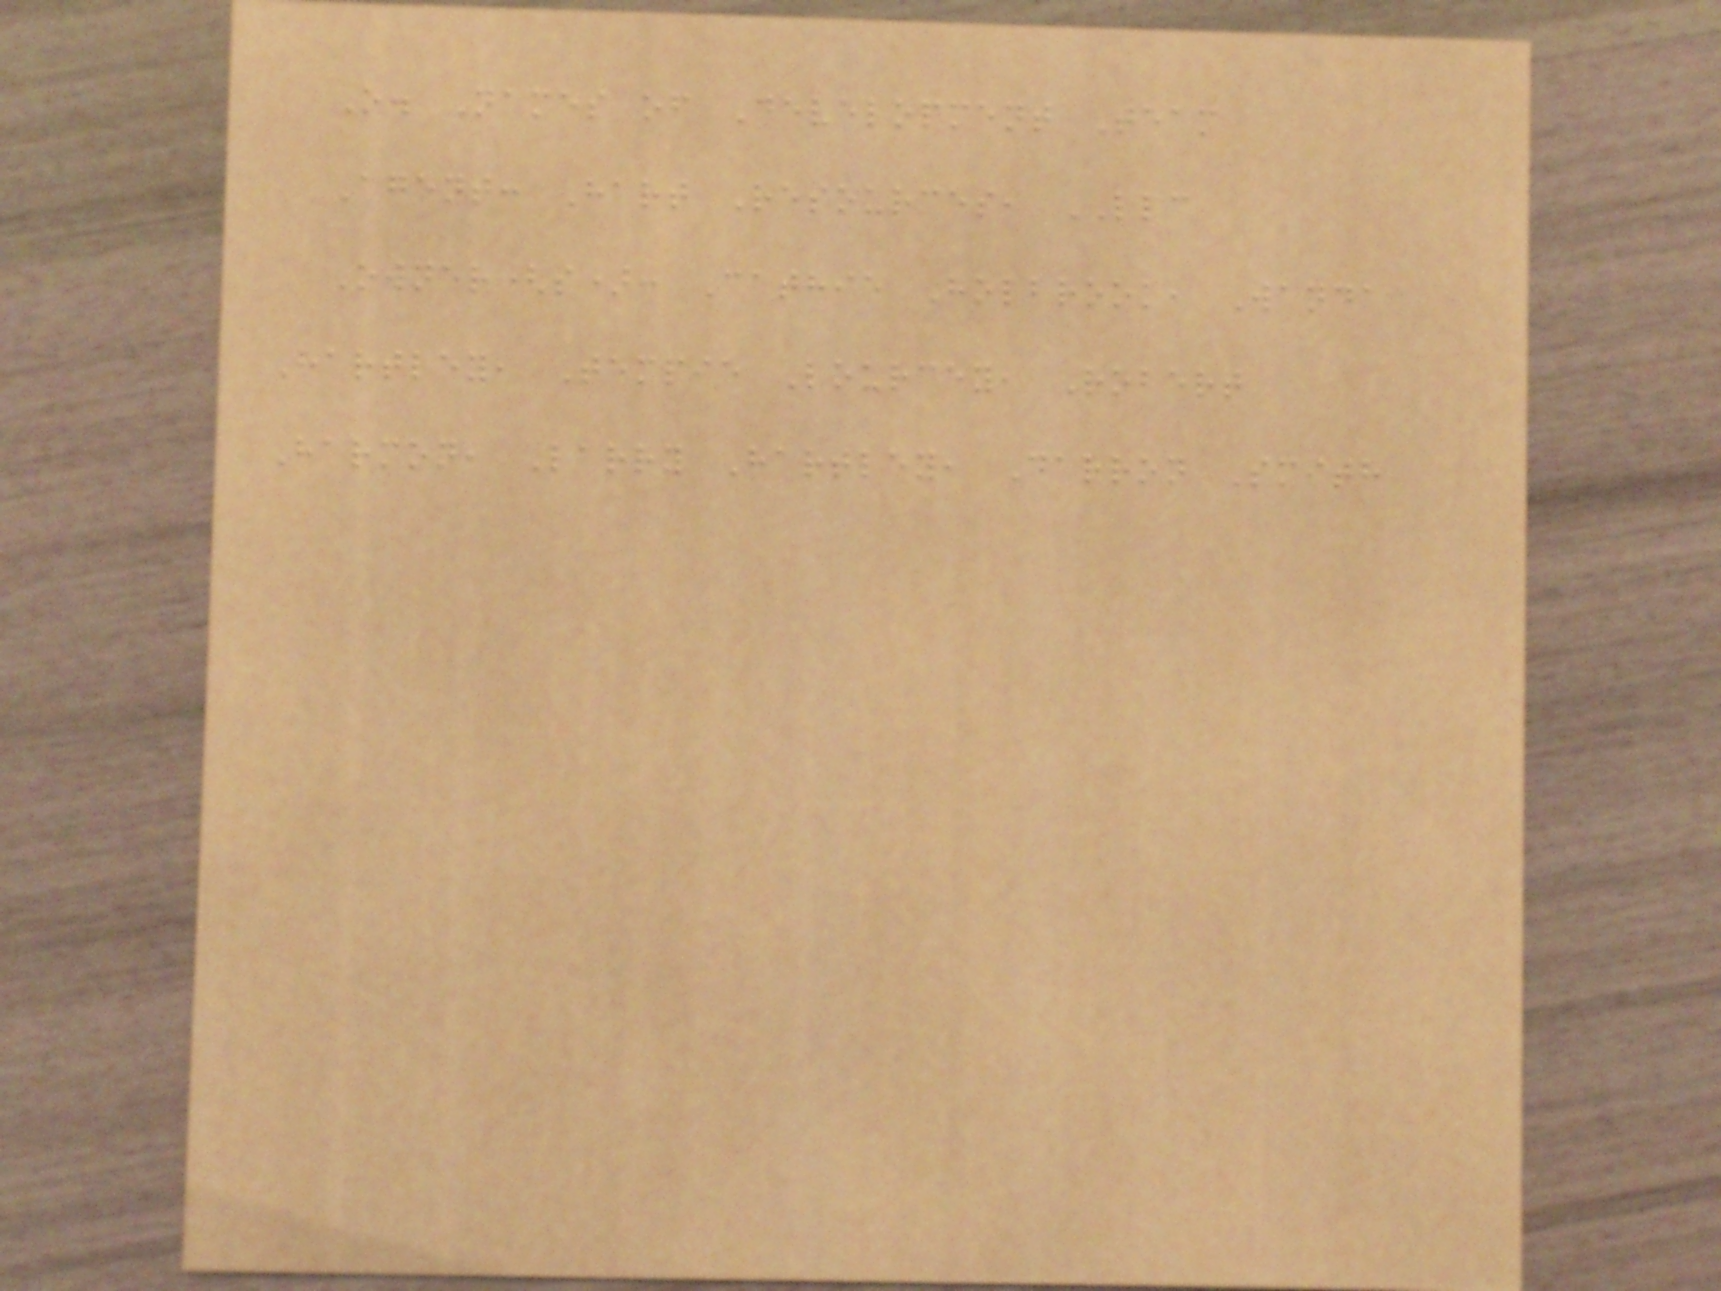O. Names of Development Team
Agent: Hart Resources, LLC
Owner(s): Cathie Holbrook, Wanda
Hartley, Tempie Lourcey, Robert
Harmon, Larry Hartley, Darron Smith
